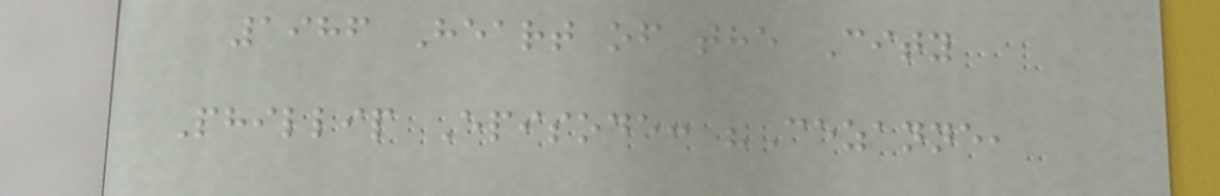1986 Heart of the City
Phillip Episode: "Cezanne,
